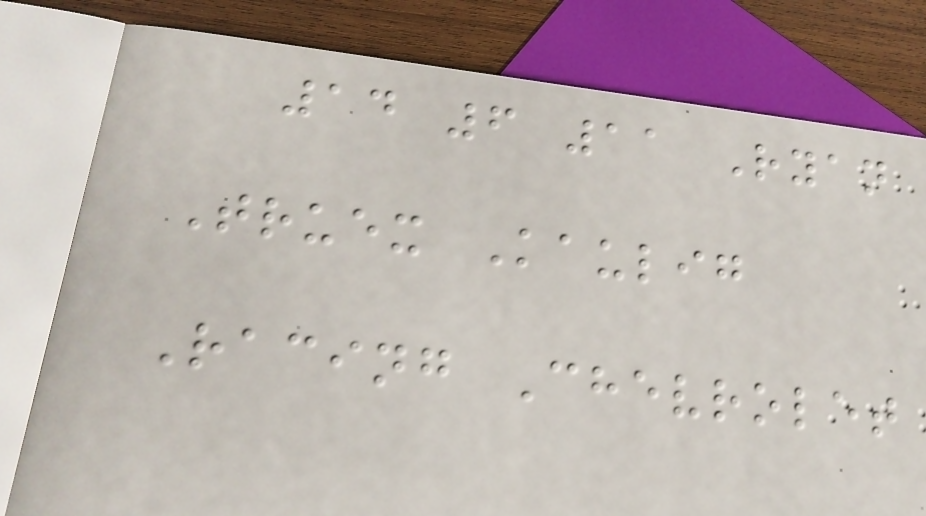14 6 11 Ryan
Truex Kaulig
Racing Chevrolet
